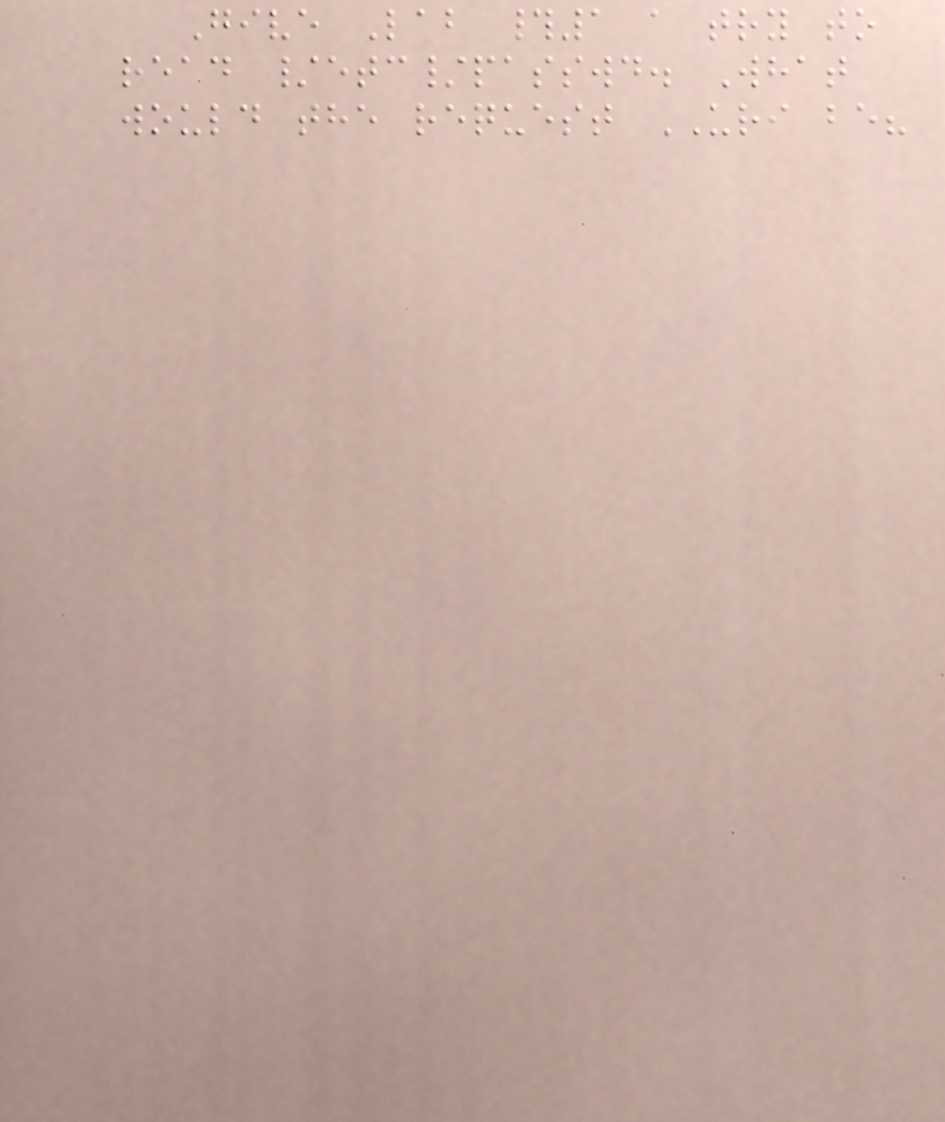Give Lab #1 a try to
read /etc/passwd. What
would the request URI be?
